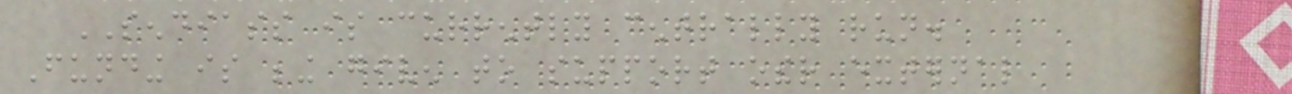SENDIASS is currently centrally run.
Funding is being given to support other external
